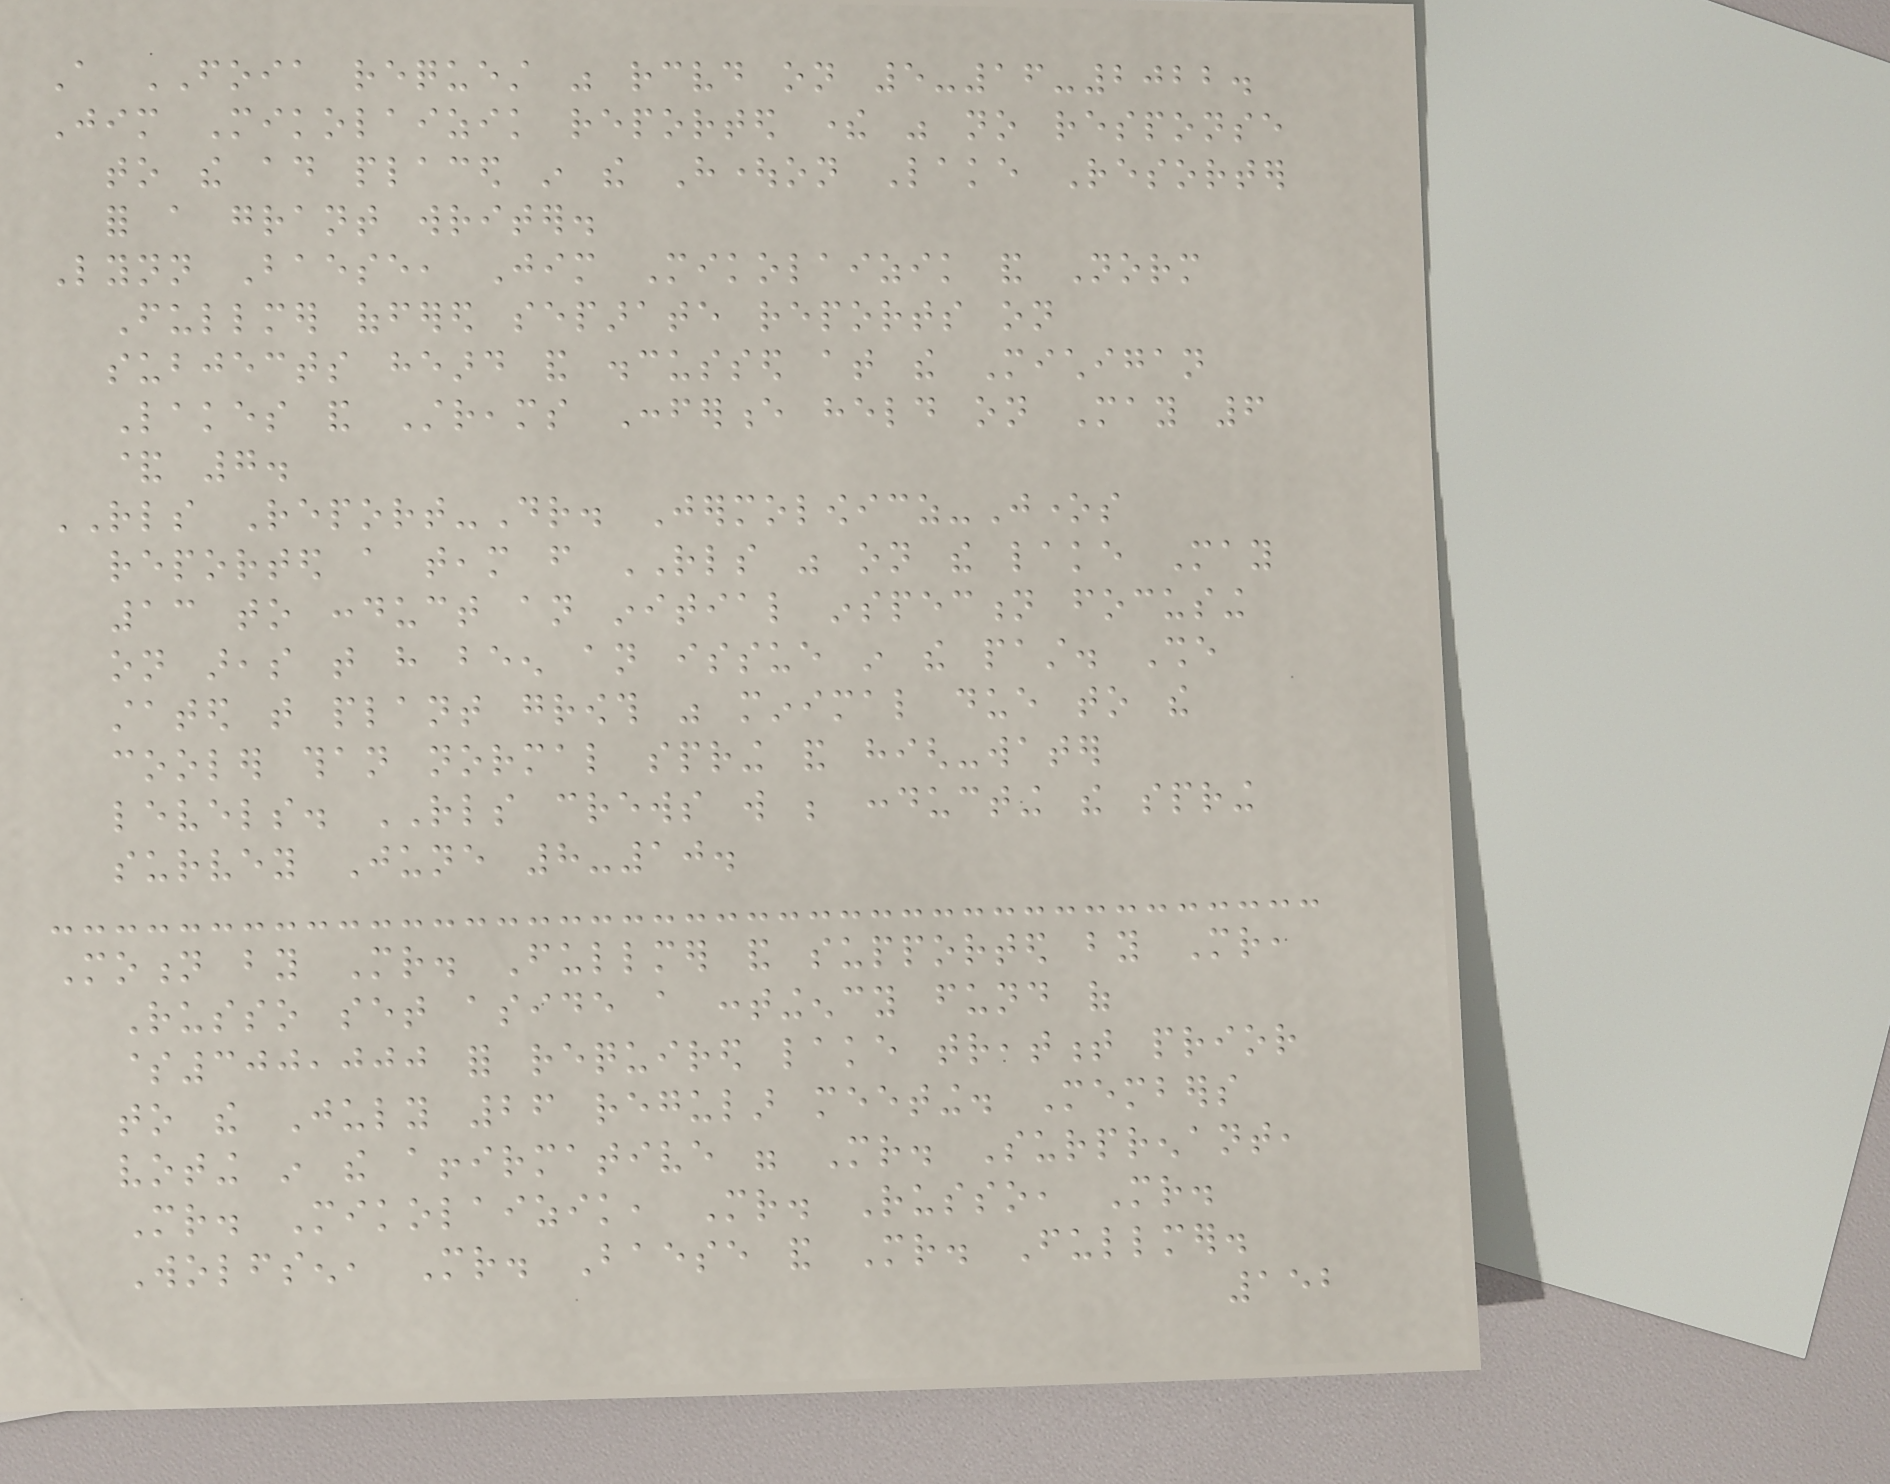A FOIA request was received on 5-16-2022.
Jim Mikolaizik reported there was no response
to the ad placed in the Houghton Lake Resorter
for a grant writer.
Lynn Baese, Jim Mikolaizik and Norm
Fullmer offered separate reports on
subjects heard and discussed at the Michigan
Lakes and Streams Conference held on May 6
& 7.
RLS Report-Dr. Jermolowicz-Jones
reported a team from RLS was on the lake May
13 to conduct an initial inspection focusing
on areas that have been an issue in the past. She
stated that plant growth was minimal due to the
cooler than normal spring and high-water
levels. RLS crews will be conducting the spring
survey June 8-10.
Motion by Mr. Fullmer and supported by Mr,
Russo set aside a contingency fund of
$300,000 for required lake treatment prior
to the July 26 regular meeting. Members
voting in the affirmative were Mr. Surprenant,
Mr. Mikolaizik, Mr. Russo, Mr.
Wolfsen, Mr. Baese and Mr. Fullmer.
152
